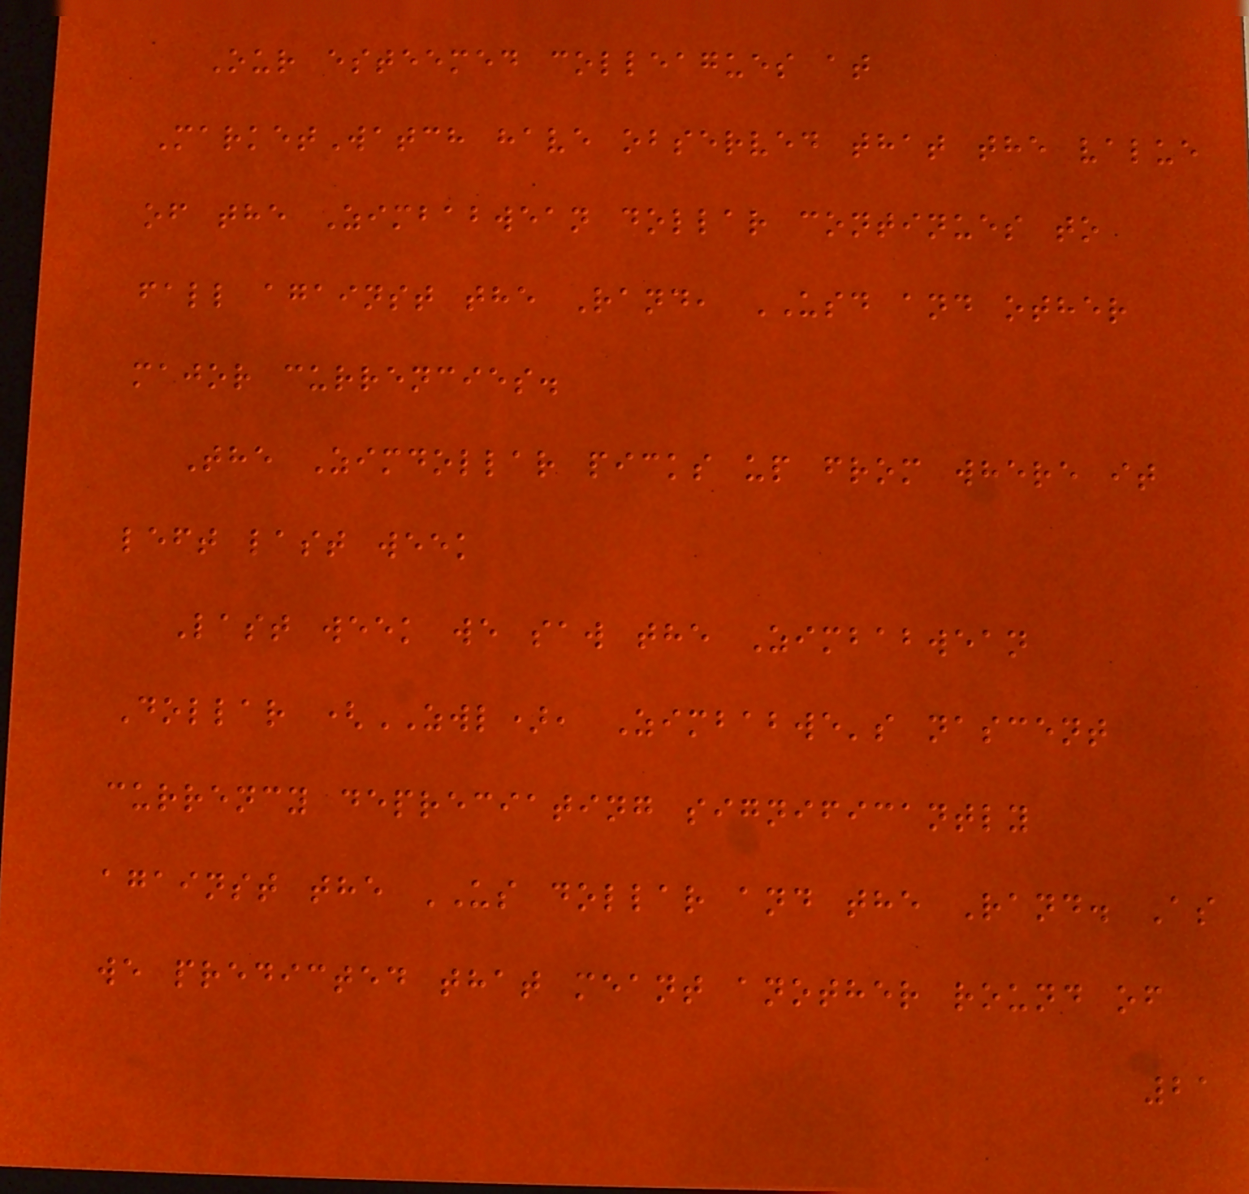Our esteemed colleagues at
MarketWatch have observed that the value
of the Zimbabwean dollar continues to
fall against the Rand, USD and other
major currencies.
The Zimdollar picks up from where it
left last week
Last week we saw the Zimbabwean
Dollar (ZWL), Zimbabwe's nascent
currency depreciating significantly
against the US dollar and the Rand. As
we predicted that meant another round of
21
